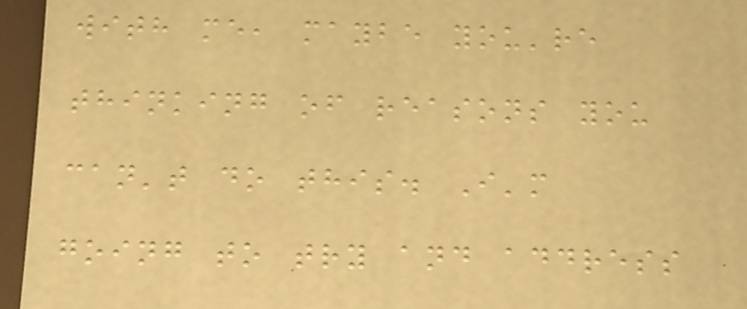with me, maybe you're
thinking of reasons you
can't do this. I'm
going to try and address
